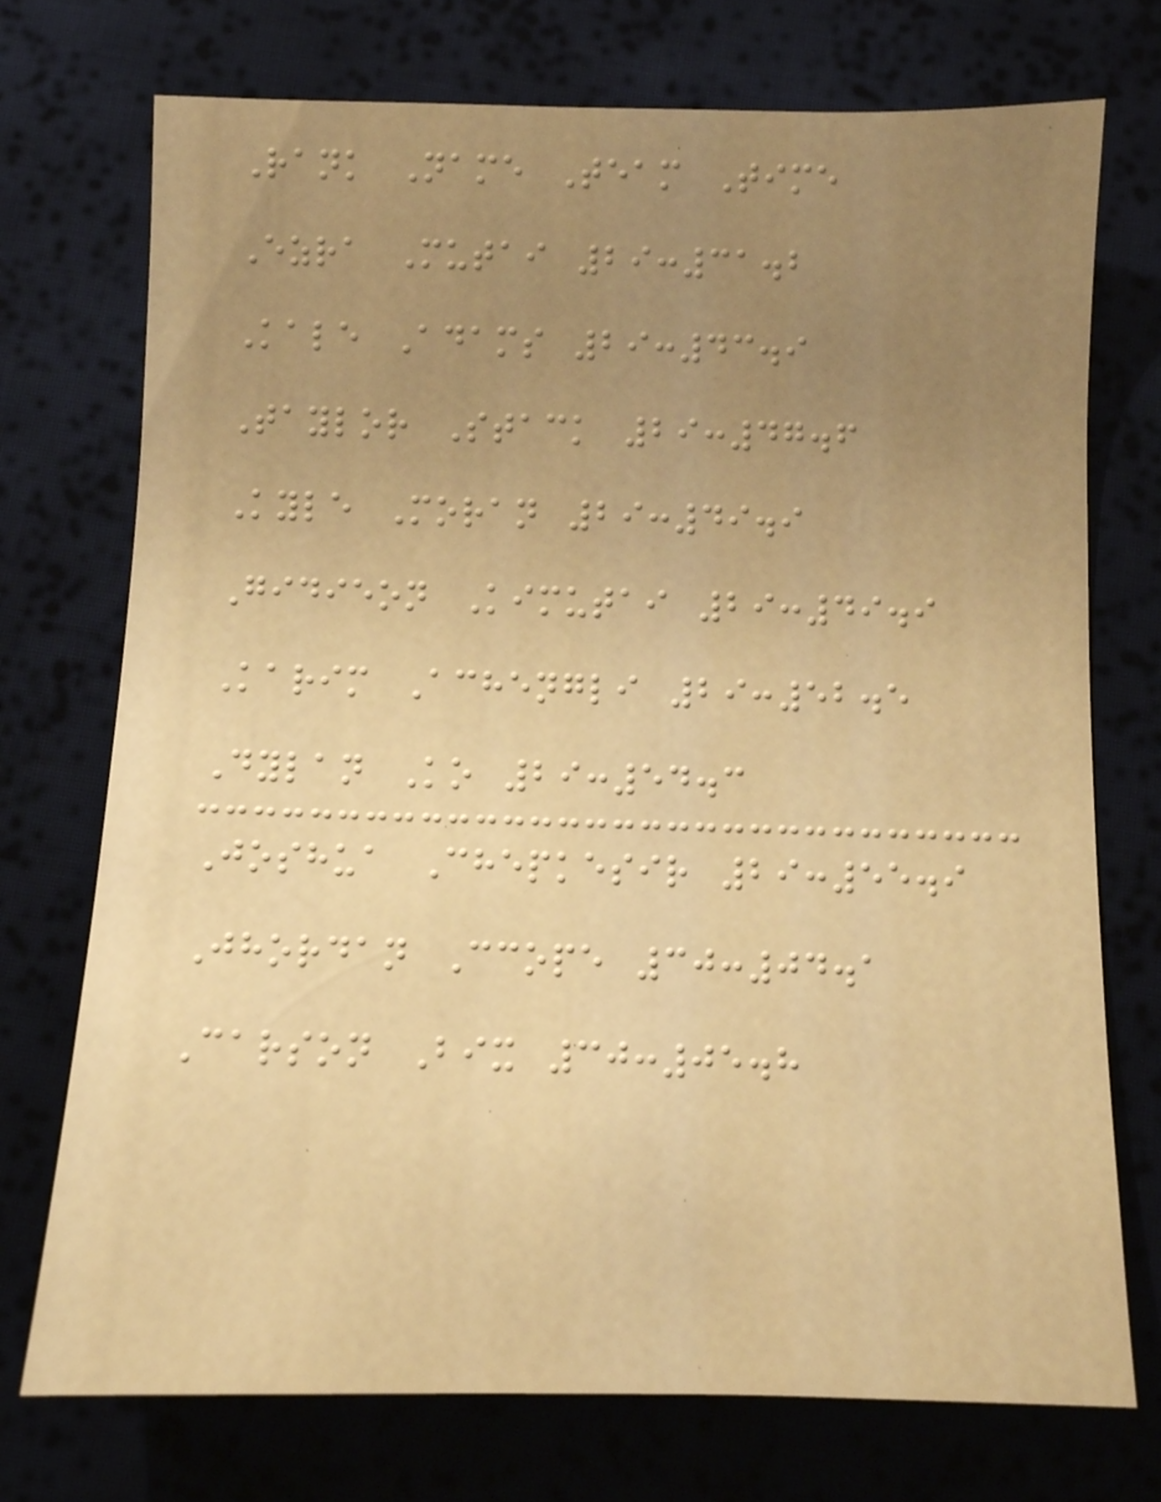Rank Name Team Time
Ezra Mutai 29:31.2
Kale Adams 29:43.9
Taylor Stack 29:47.6
Kyle Moran 29:49.9
Gidieon Kimutai 29:49.9
Karim Achengli 29:52.5
Dylan Ko 29:54.3
Joshua Chepkesir 29:55.9
Jhordan Ccope 30:04.1
Carson Bix 30:05.8
